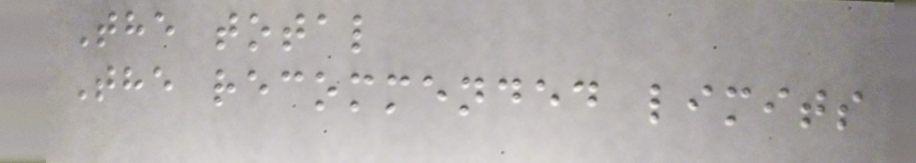The total
The recommended limits
